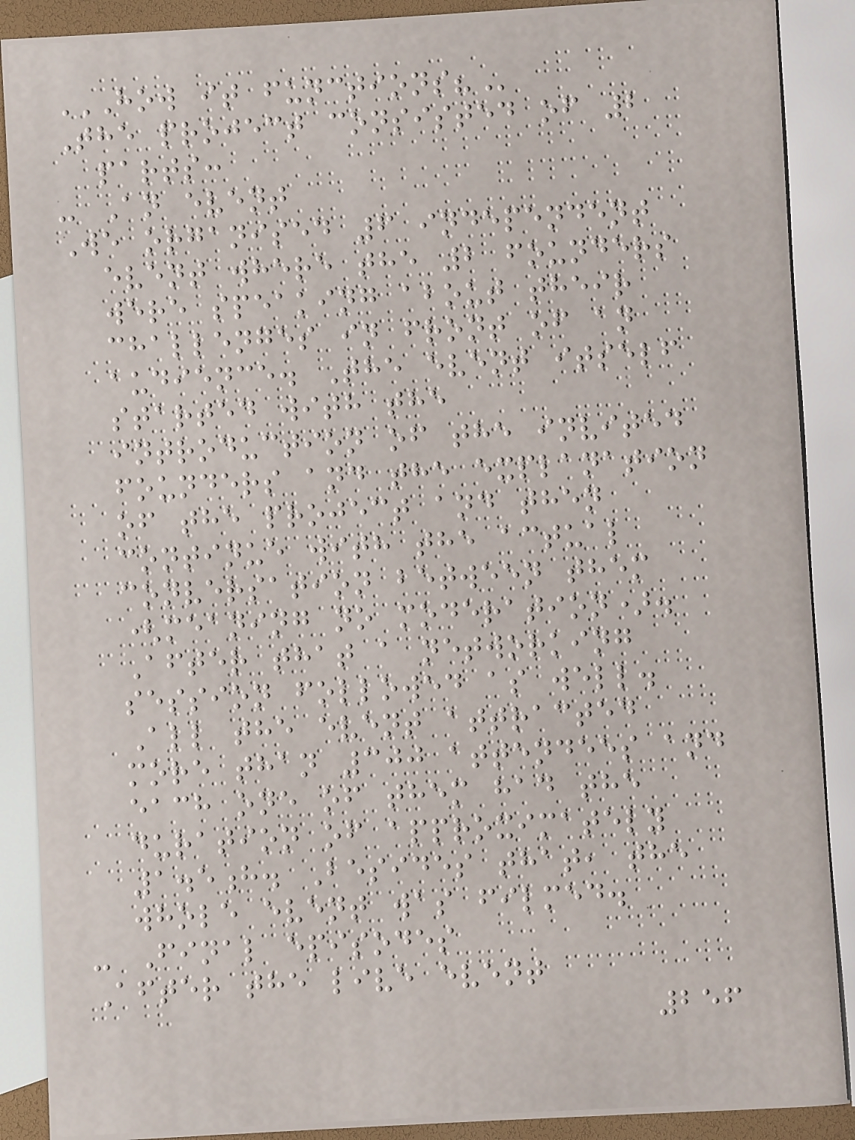HOW IT FUNCTIONS?
The project consisted of 2
parts:
- An event
We organised 6 independent
event where the 2 founders
were speaking about their
challenges in front of an
audience. The event itself
started with the
introduction of the invited
founders and the explanation
of the project and then
continue with the actual
conversation between them
(meaning no moderation).
After that a networking
session followed as well.
All the event attracted
more than 300 attendees and
each one of them had the
duration of approximately
1.5h. Besides that, the
whole event was filmed.
- Final episodes
After the live event
256
